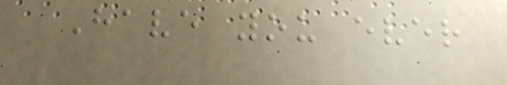Have you ever
